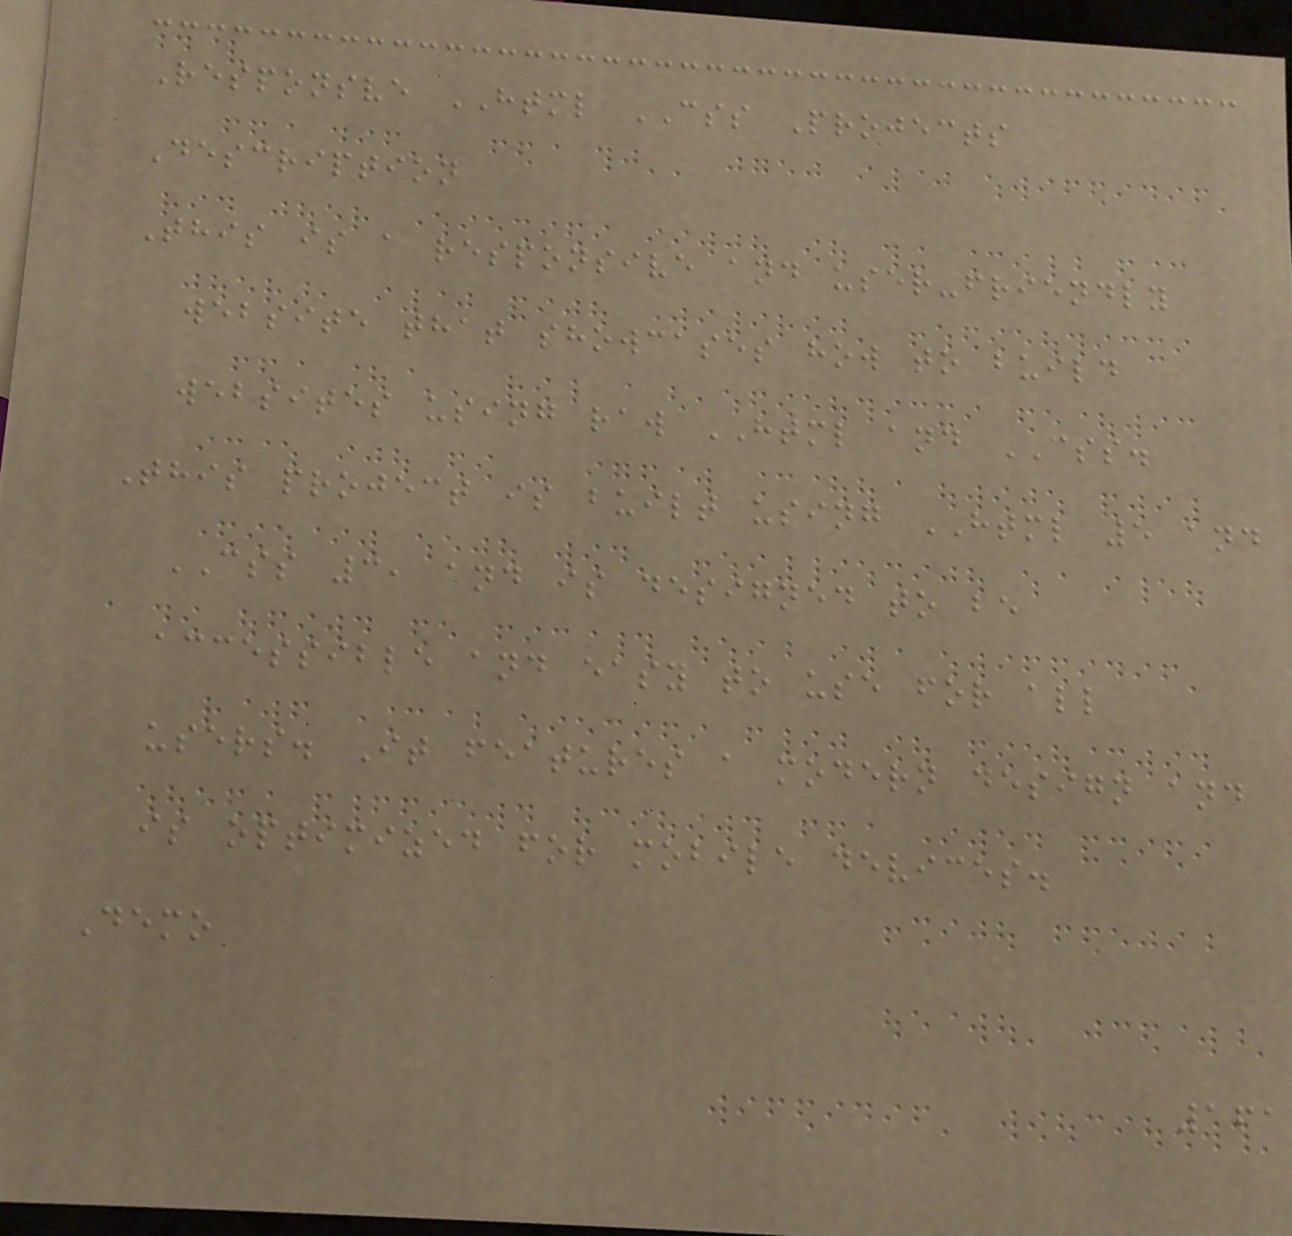Responsve HTML CSS Projects
Description
This is a responsive and user-friendly
website that showcases how to build
websites using raw HTML and CSS.
This project is built using HTML 5 and
CSS 3, and is designed to be
accessible and easy to use for all
users. It features a modern design and
is optimized for mobile devices.
Demo
161
